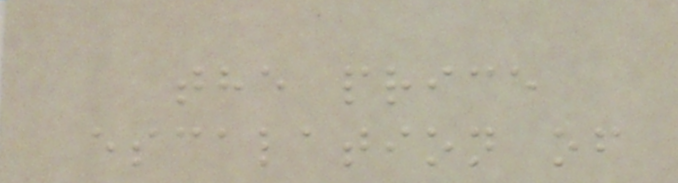the price
escalation of
